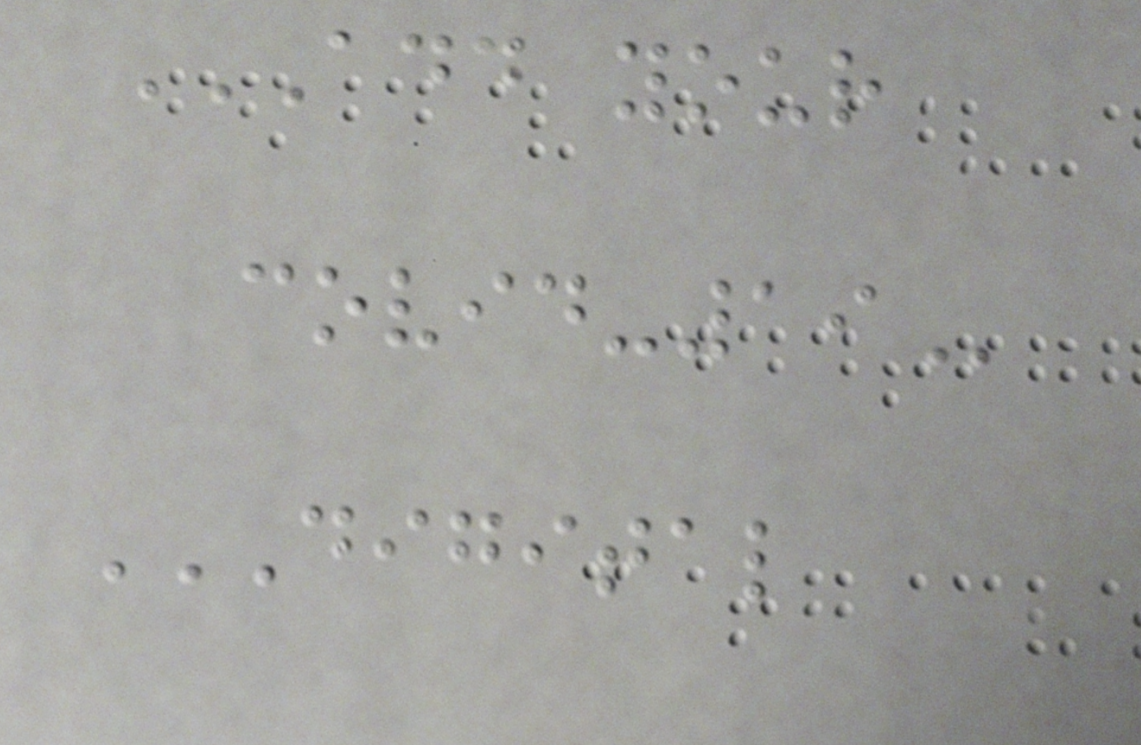ADD YOUR
COVID-19
DIGITAL
